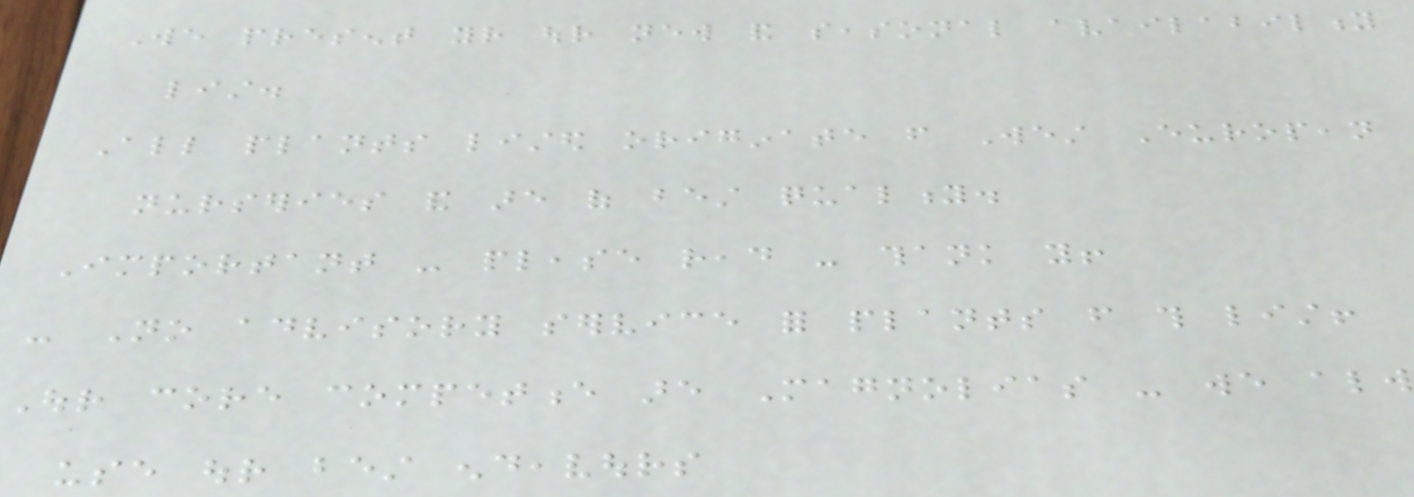We present your our new and seasonal availability
list.
All plants listed originate from West European
nurseries and are of best quality.
Important - please read - thank you!
- No advisory service for plants from this list!
Our core competence are Magnolias - we always
use our best endeavours
